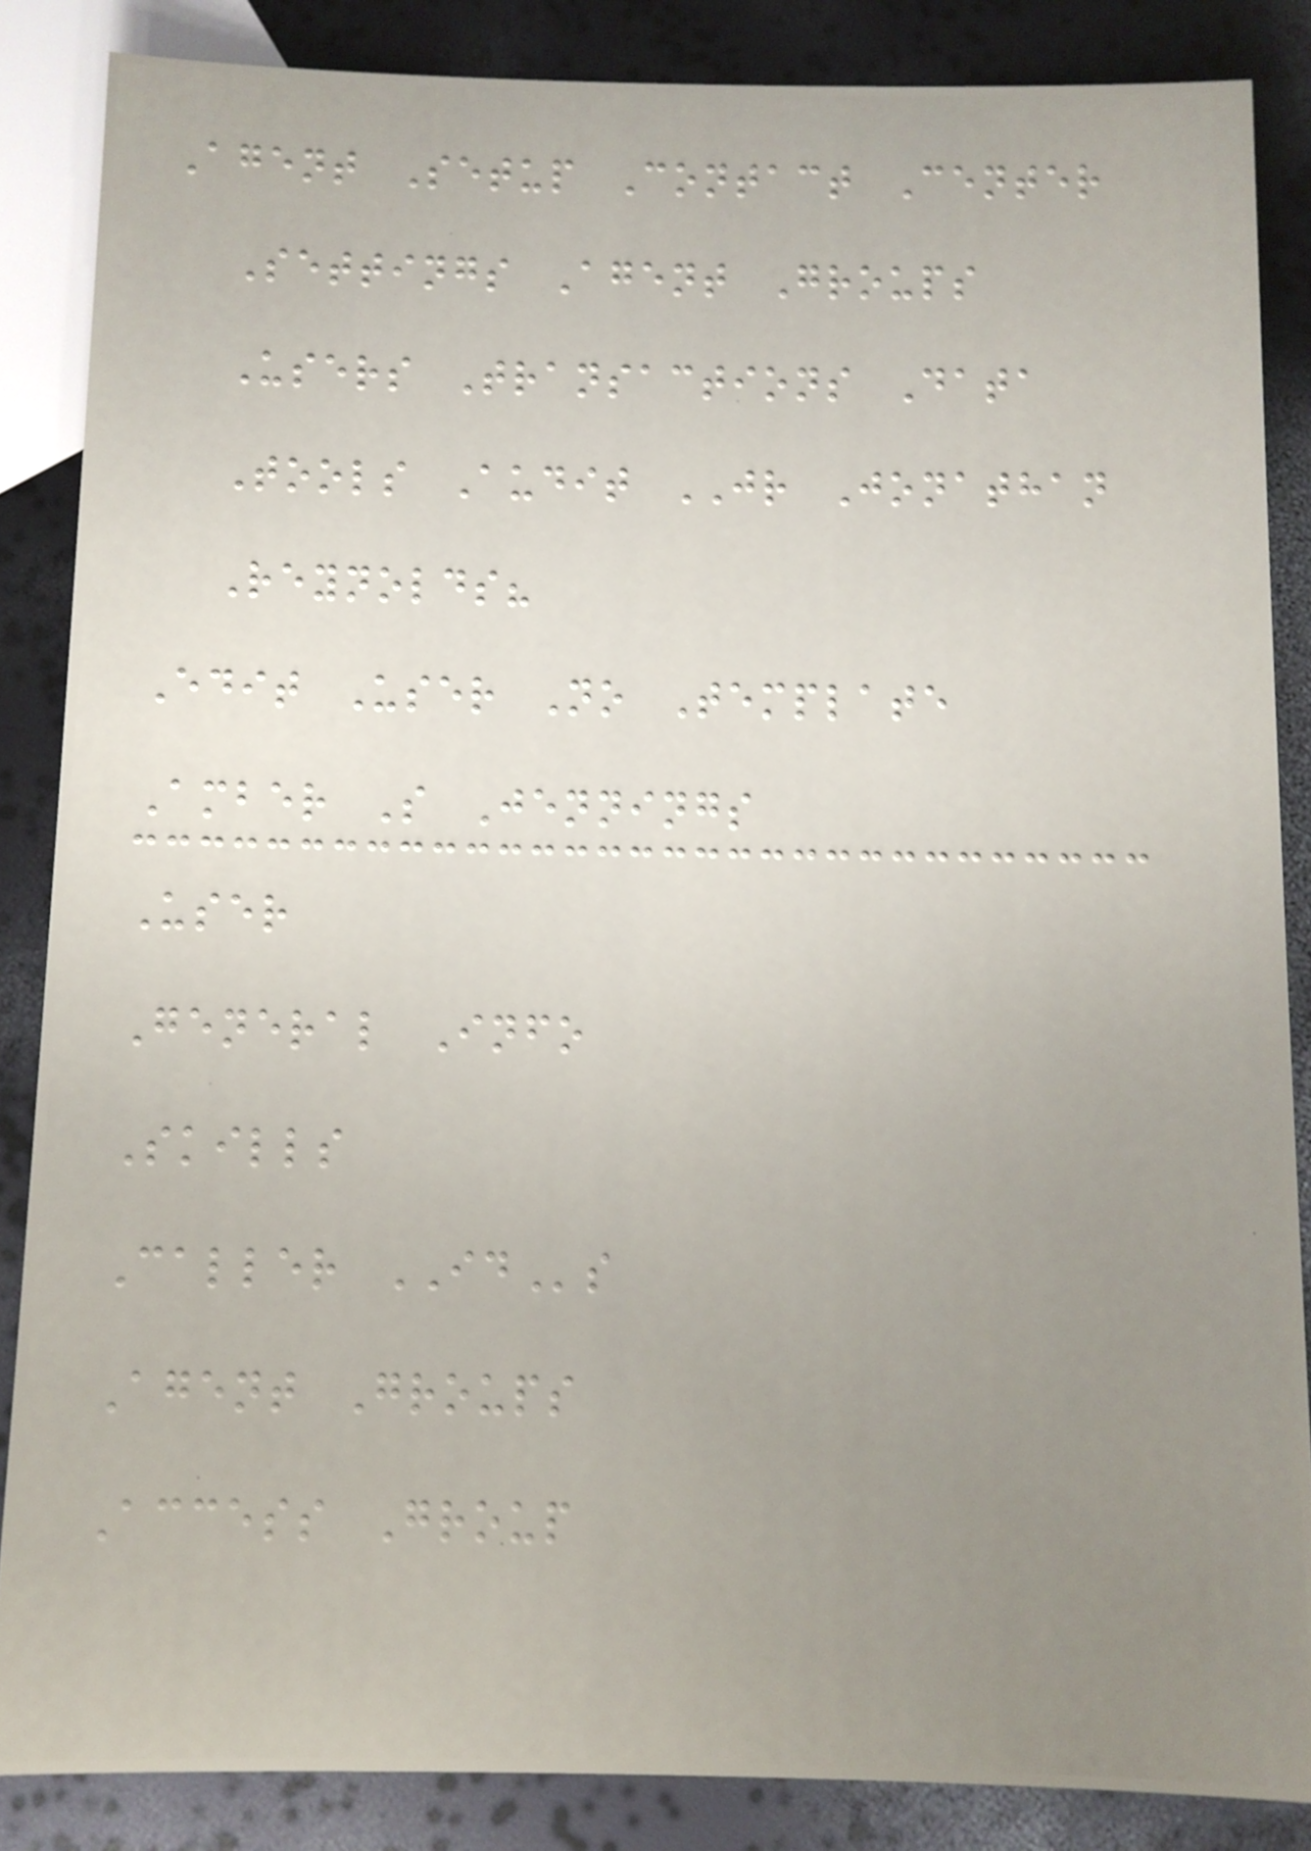Agent Setup Contact Center
Settings Agent Groups
Users Transactions Data
Tools Audit JR Jonathan
Reynolds?
Edit User No Template
Amber S Jennings
User
General Info
Skills
Caller IDs
Agent Groups
Access Group
